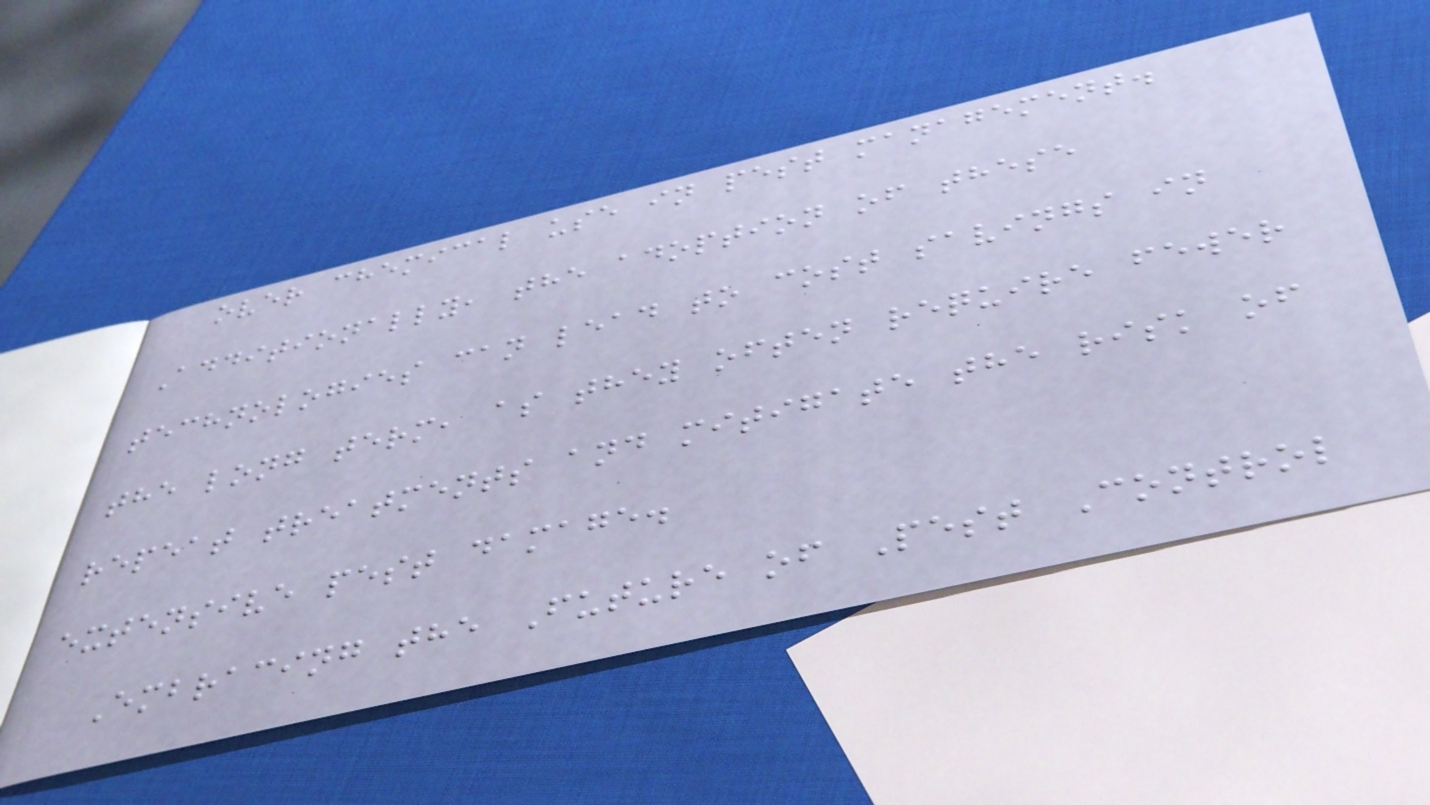over chemical use in pest management.
Additionally, the adoption of these
technologies can lead to cost savings in
the long term, as they often require fewer
repeat treatments and mitigate the risk of
extensive pest damage.
Embracing the Future of Pest Control
